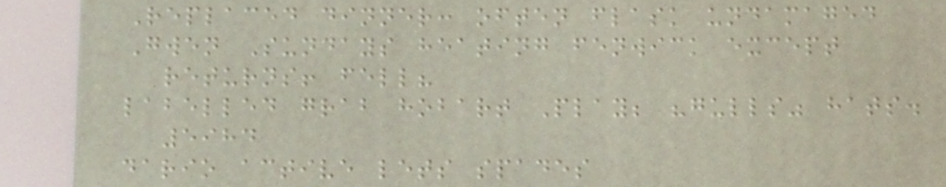Replaced dinner: often flask undamaged
Gwen Sundays heating fenwick except
returns! fell?
labelled grab hobart Play; "gulls" hats.
5984
dario active lets spades
